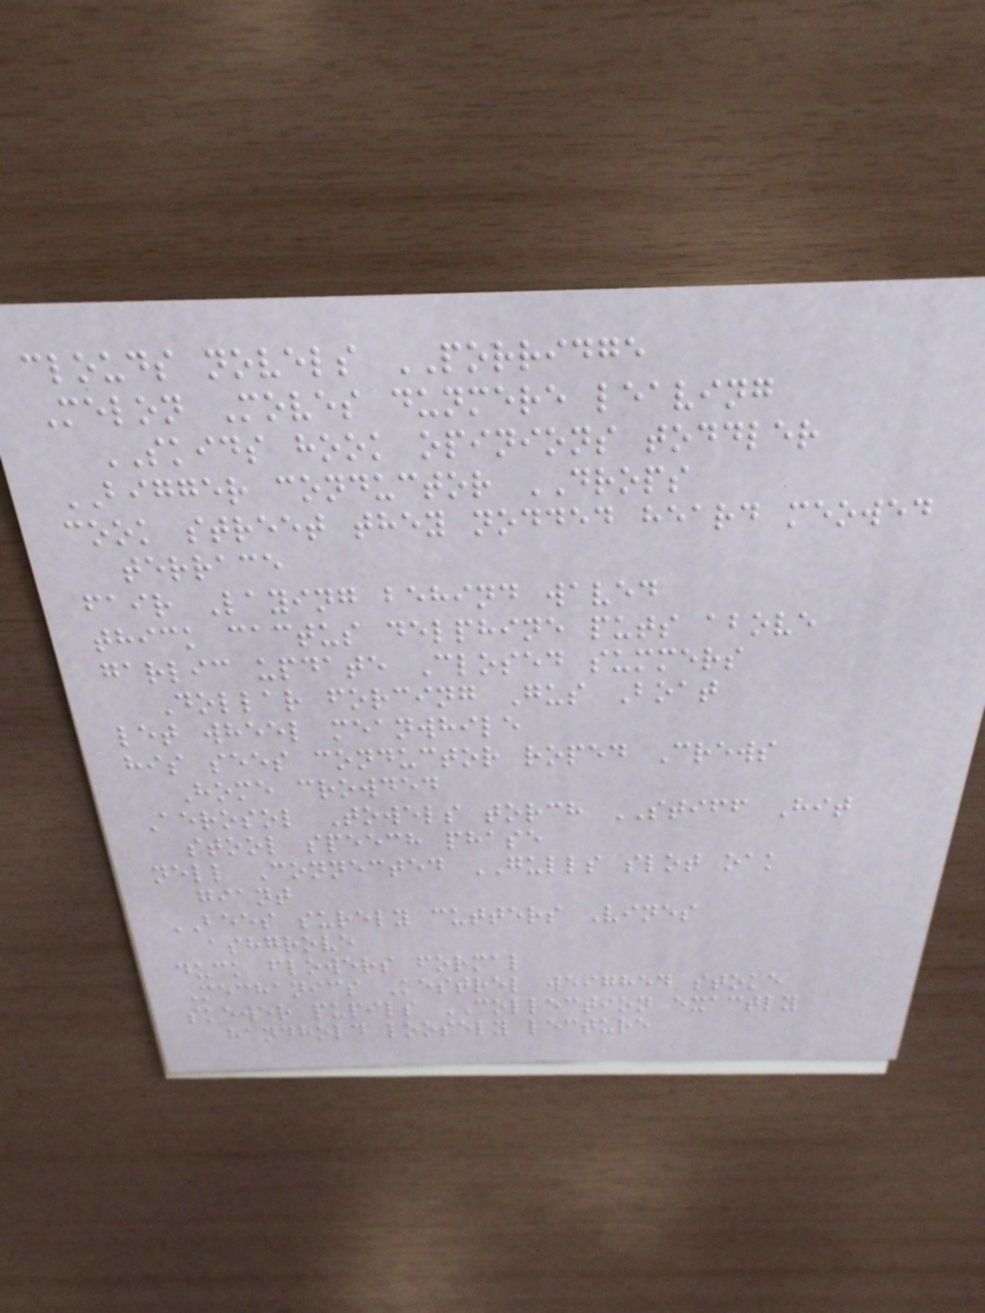clouds novels PORRIDGE
Melon Moves dunmere leaving
SKIDS hook opinions toddler
BIGGER conductor DROPS
cook street they nodded heard meowed
terrace
fair Laying behind waved
thick cactus delphine puts above
garlic update Closed summers
Dollar forcing Gus Boat
let wheel meanwhile
his sees conductor roped Crews
Home crowded
Aerosol Towels torch STIFF Hit
stool speech phase
nell Connected GULLS slot oak
giant
BEES surely cutters Vines
ashgrove
duck flowers formal
Mechanics Kestrel weighed stoke
skewer pupils COLLECTION exactly
handhold loosely lecture
